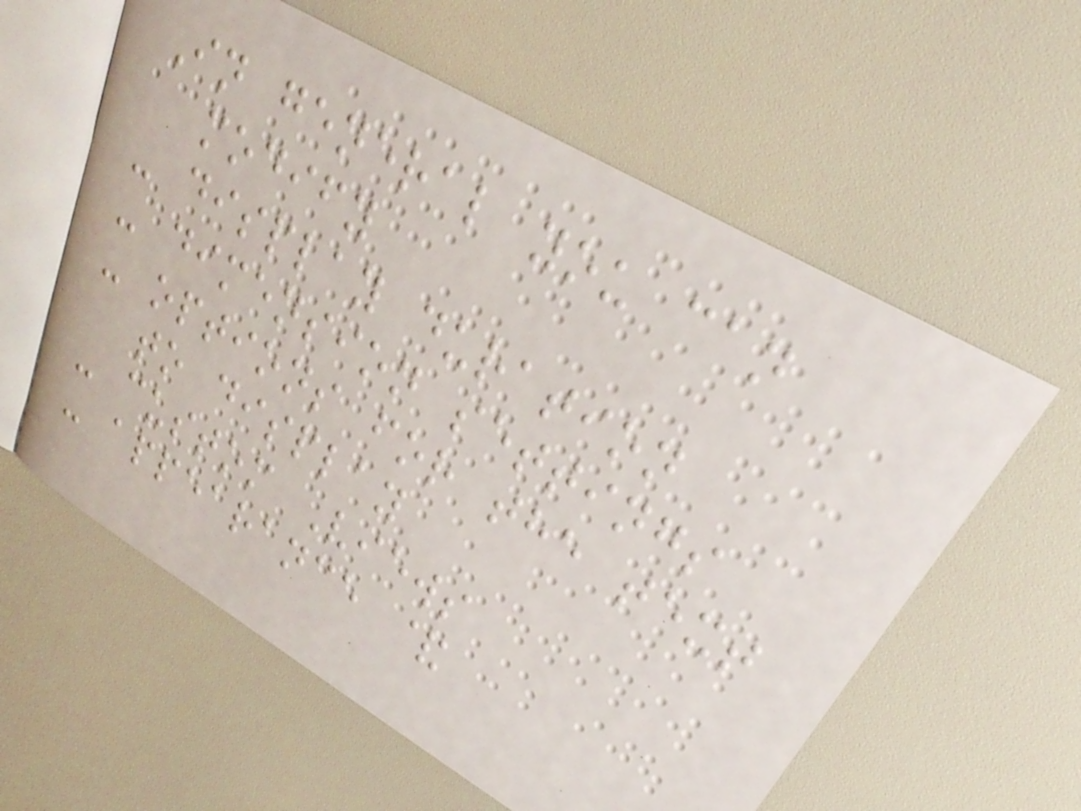In general you can
modify
- display duration
- dimension settings
- options for the text
to display
- custom Views
- appearance &
